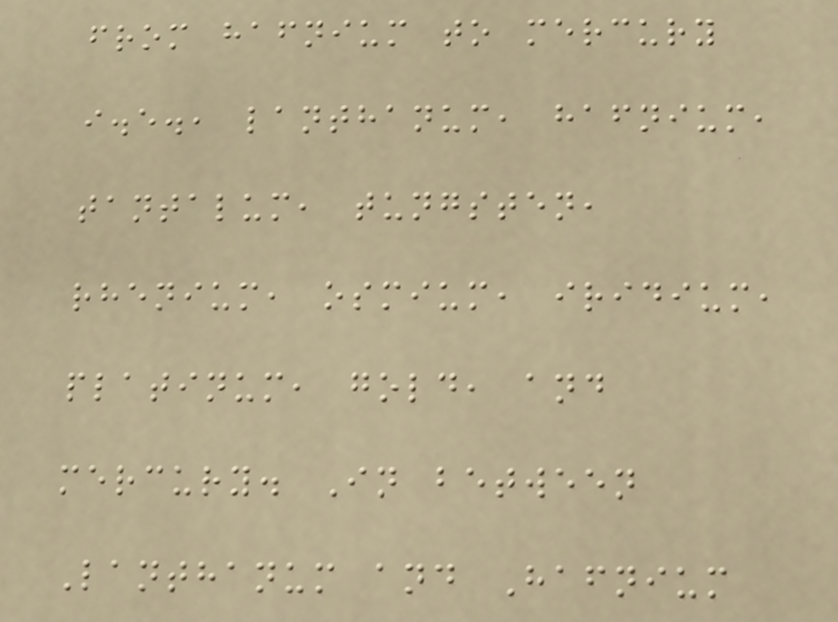from hafnium to mercury
i.e., lanthanum, hafnium,
tantalum, tungsten,
rhenium, osmium, iridium,
platinum, gold, and
mercury. In between
Lanthanum and Hafnium
